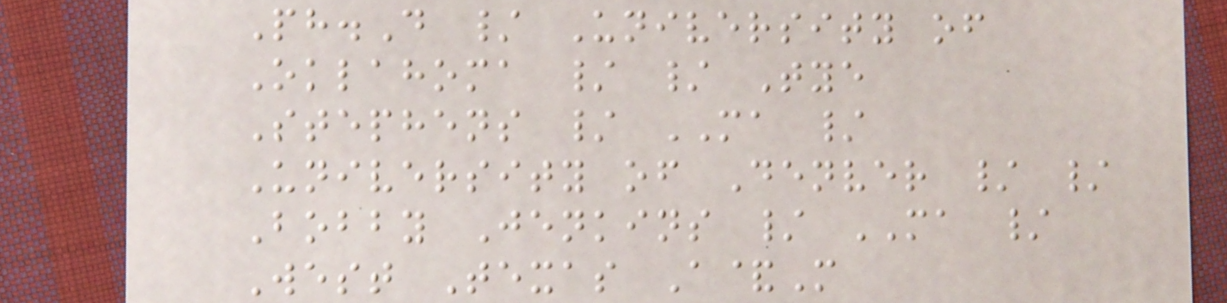Ph.D / University of
Oklahoma / / Tye
Stephens / MA /
University of Denver / /
Bobby Jenkins / MA /
West Texas A&M
